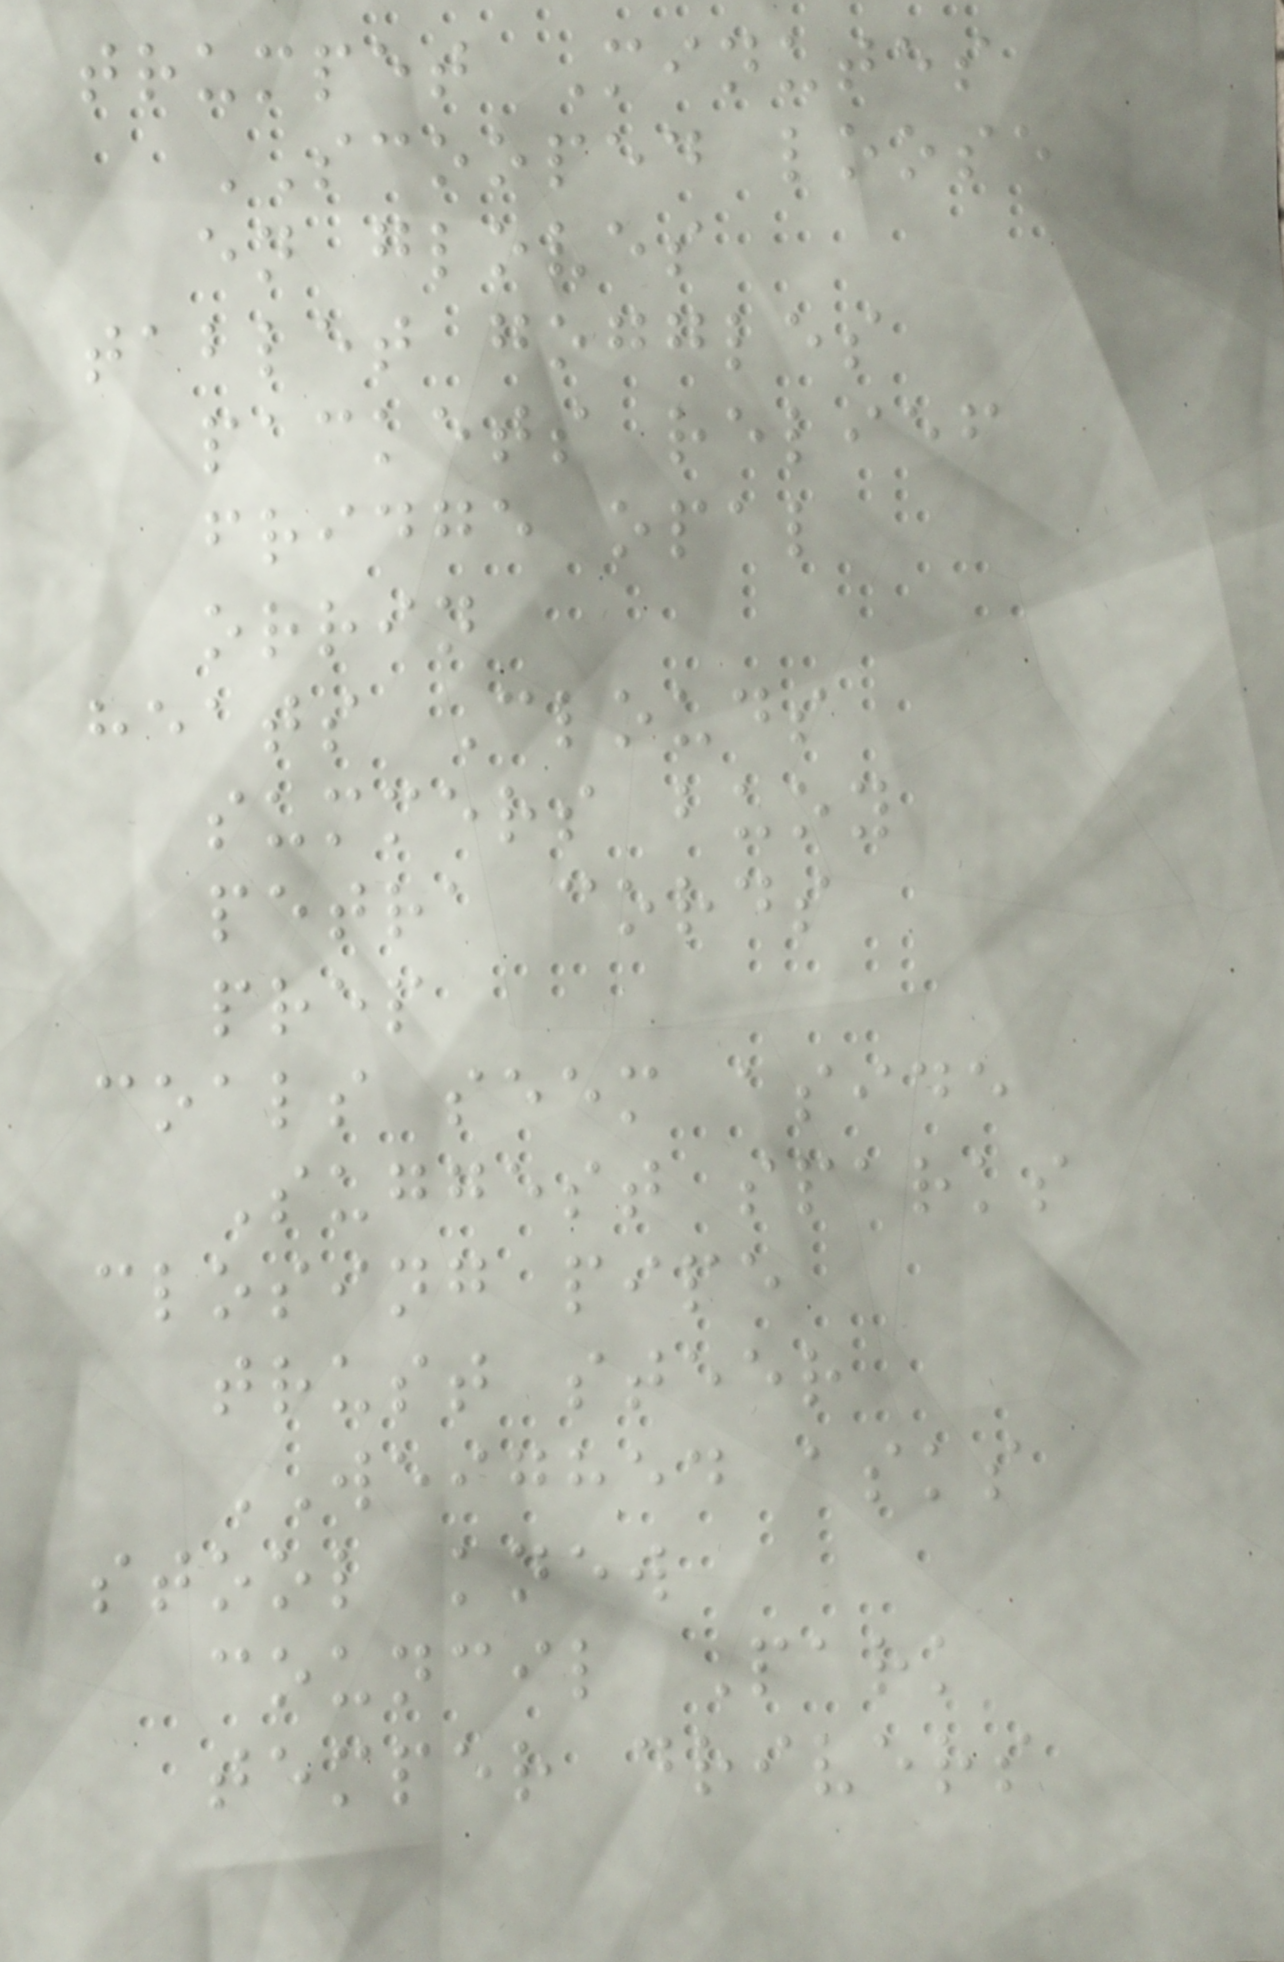trumpet Minutes
SCOOPED loose
en gloves
tablet goggles
packets relief
fridge opal
orrin
heats Clouds
summers buoy
petra cords
prep
coals seem aside
Suggest sparks
closing pipe
trust steer
WEIGHED asks
stool knew
council Park
temper drivers
